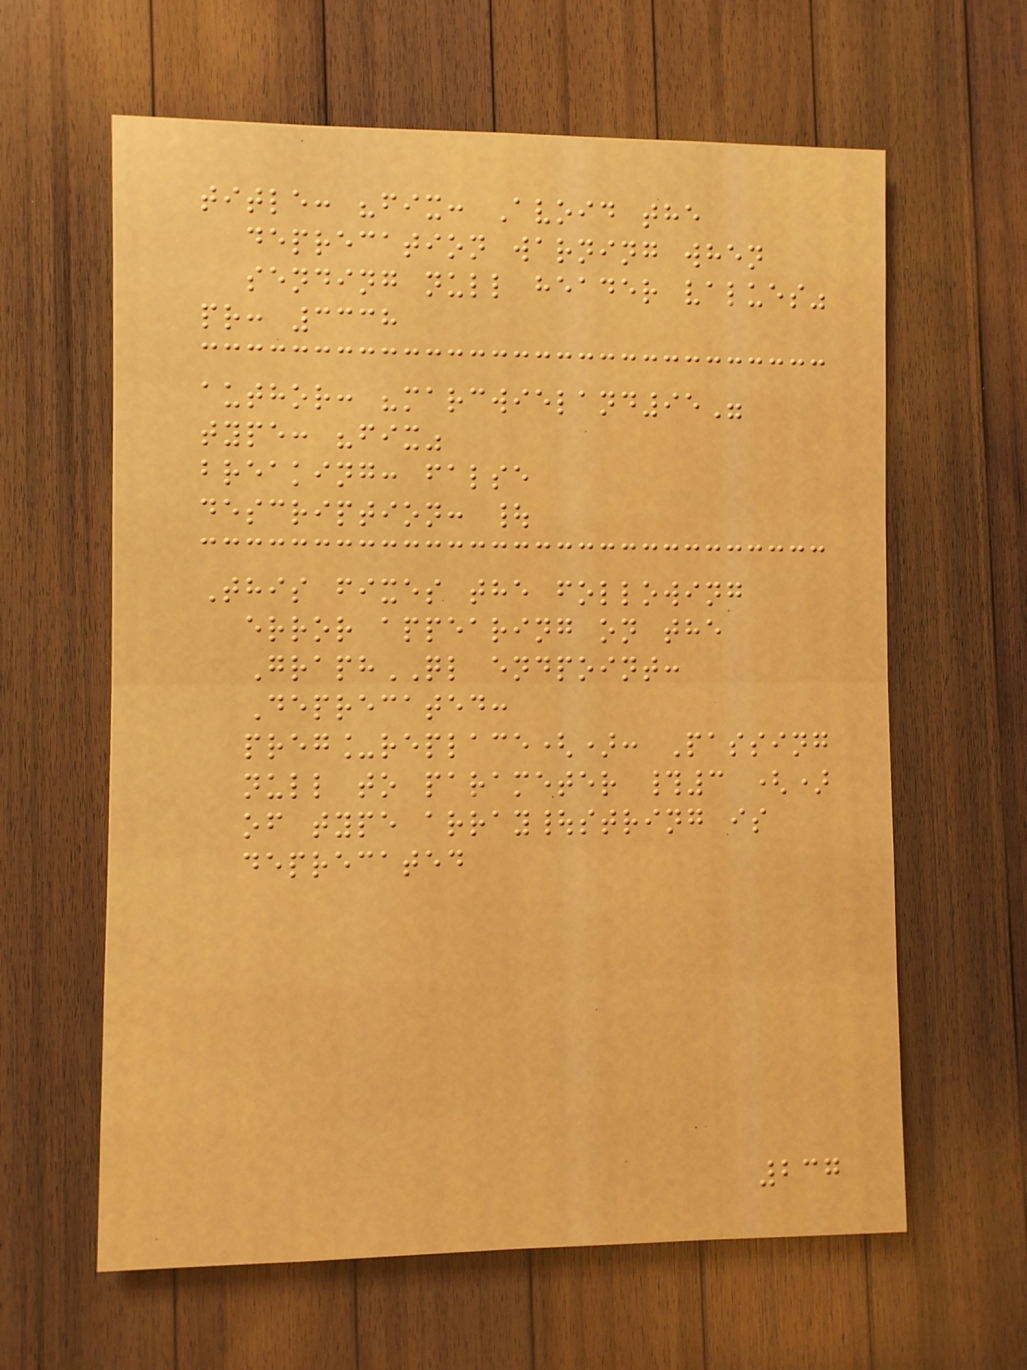title: "fix: Avoid the
deprecation warning when
sending null header values"
pr: 3338
author: "marcwieland95"
type: "fix"
breaking: false
description: |
This fixes the following
error appearing on the
GraphQL endpoint:
Deprecated:
preg_replace(): Passing
null to parameter #3 ()
of type array|string is
deprecated
237
